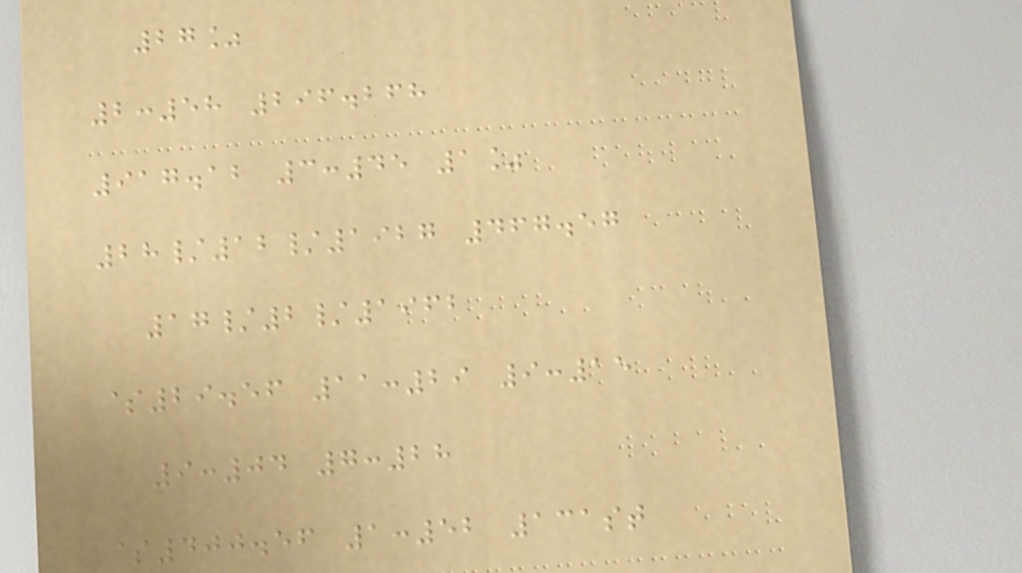27%
2:58 296.268
917.12 3:45 1%
28/12/1927 467.57
17/2/1962
$29.56 11:29 9:15
9:04 7:28
$400.56 1:52 131st
